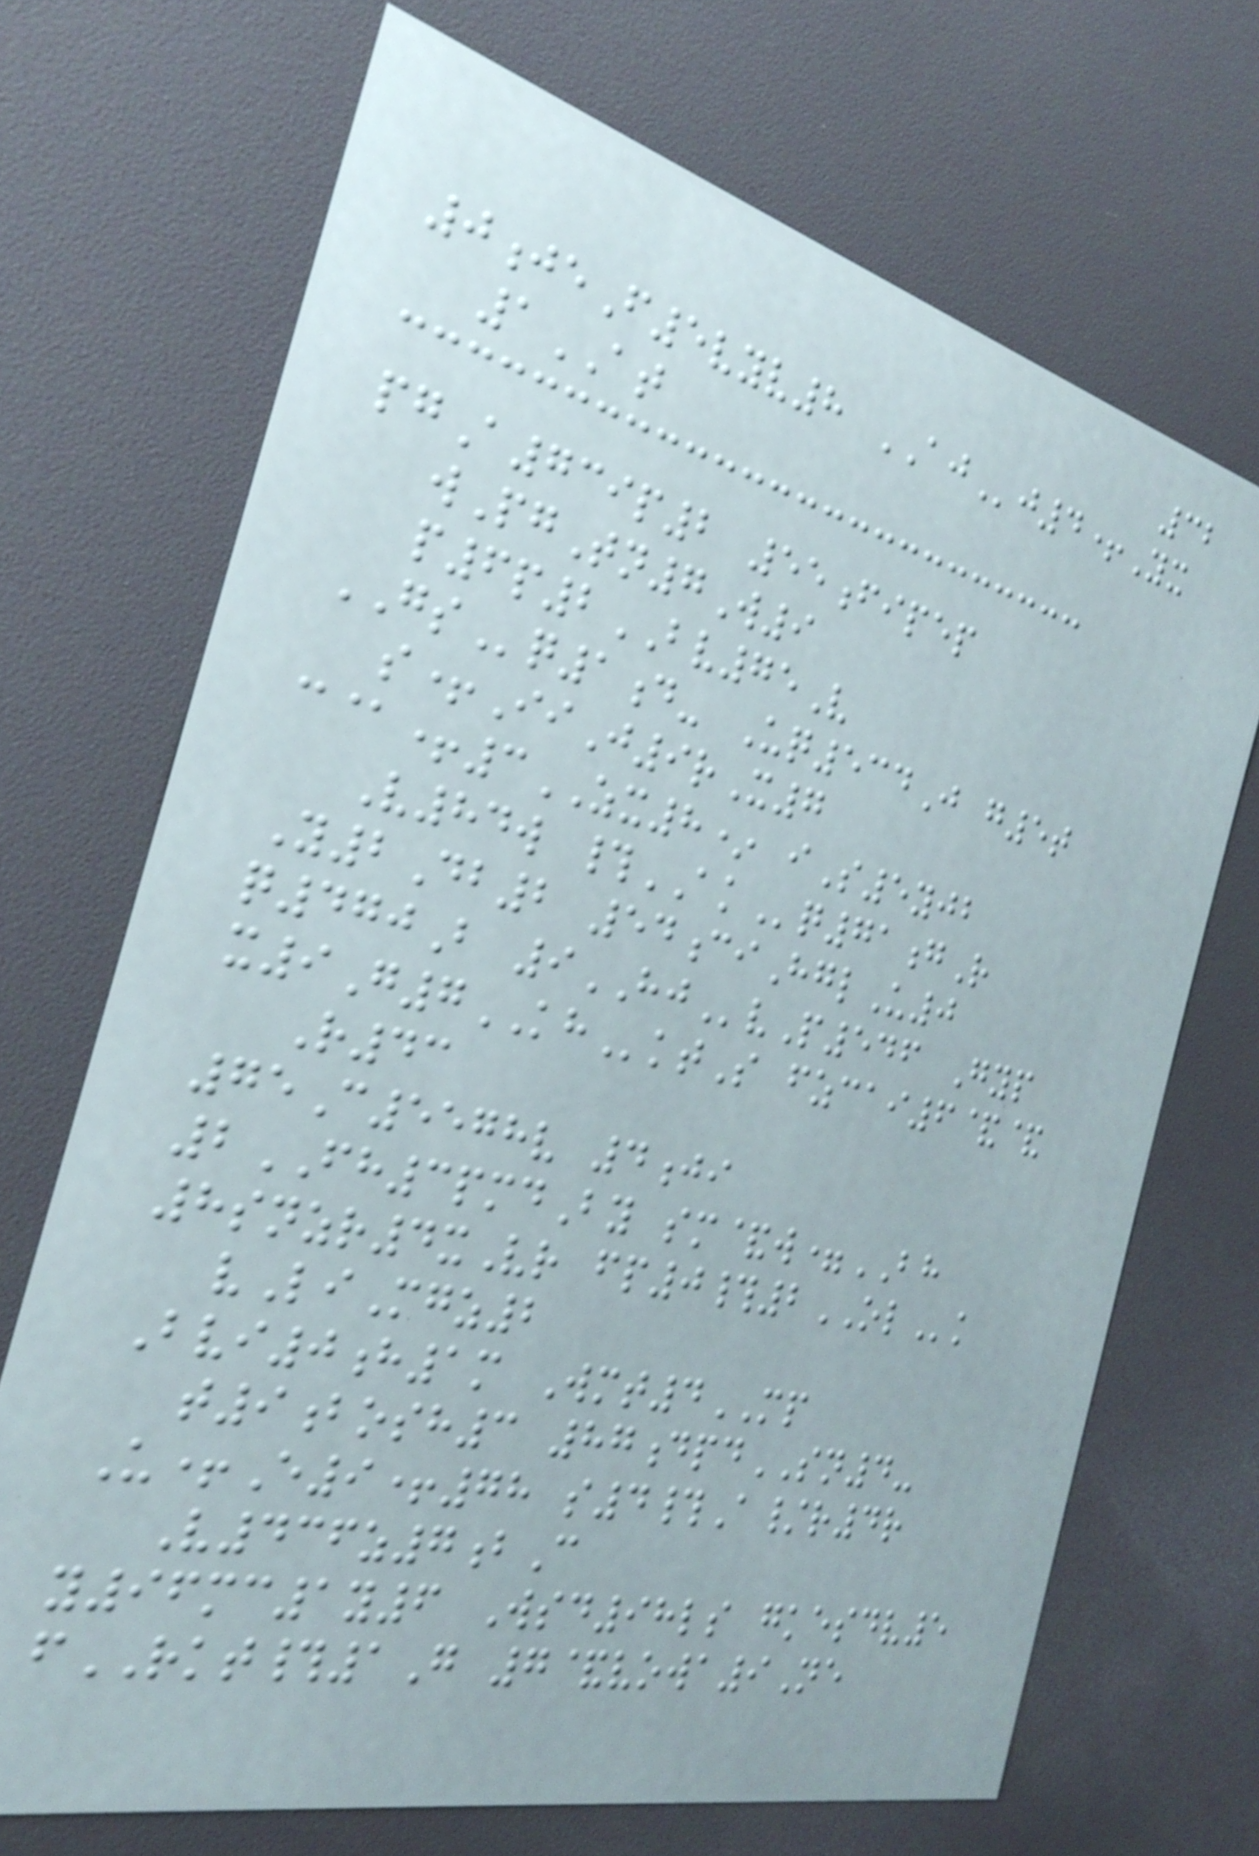32
0jeF5vyv8 AJj4+Yx
1AT
pgA739p2 55fipep
wPgTn7W9
p6p2BV75V
GSq1d- Uq534J g5t
s+IiJ9rX7
c@+3ZX8* iS5yjb
V84w #AKq71gR
Y2Db2 54ciHglU0
q470B 9HJvP546 Gyp
x9G7KHktS fzcai6&&
R43
75C5578v 4ji
2FH3pmdBy sm&w=BH
8snzr4xVr fp0#2OLk
vLiMgz2
Bvi0h1m Wmt4MP
t9bosh3 87dpdSN4-
U+E9+78 s4#A/r4r
V436z7bC
y96mc1y6 Wsd98ls gkesdv5
fRKT#1G 7&vowa9Ne
